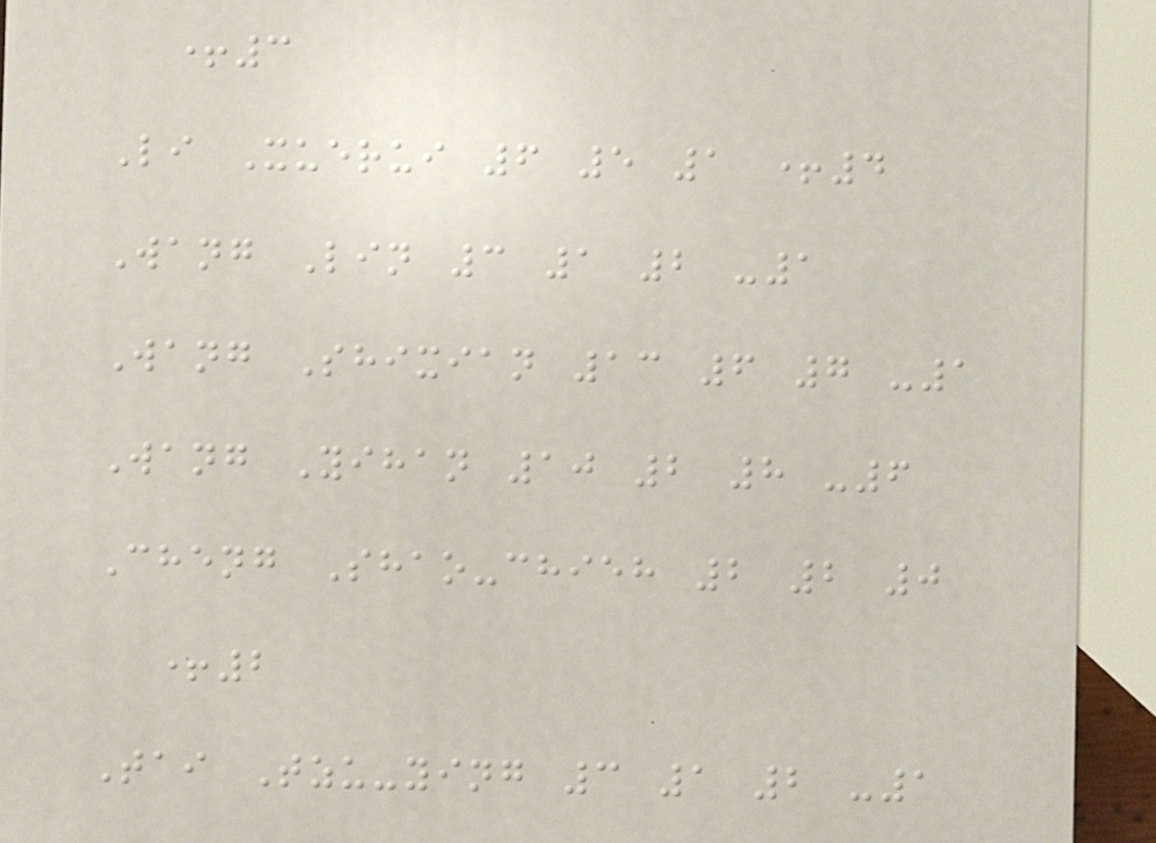+3
Li Xuerui 6 5 1 +4
Wang Lin 3 1 2 -1
Wang Shixian 13 6 7 -1
Wang Yihan 10 2 8 -6
Cheng Shao-chieh 2 2 0
+2
Tai Tzu-ying 3 1 2 -1
